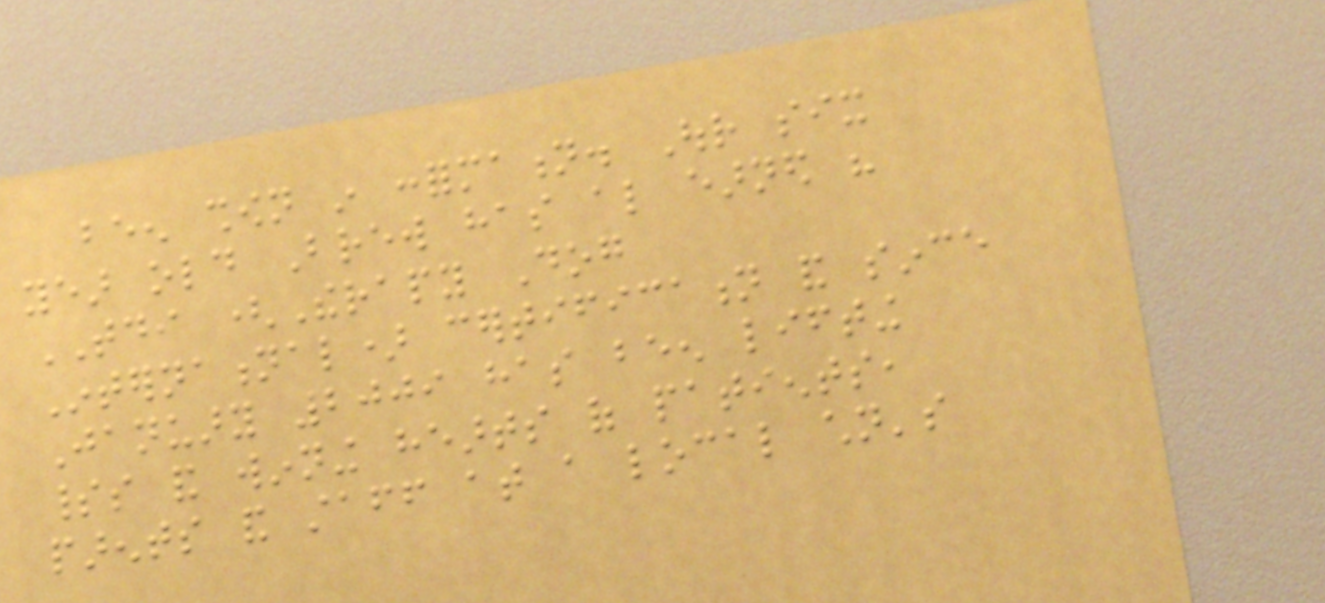been shown in conformation. Our six
year old Brew has also earned his
TDI (Therapy Dog
International) certification and since
January 2009 has been lifting
spirits and winning hearts of patients,
parents and staff at a local children's
